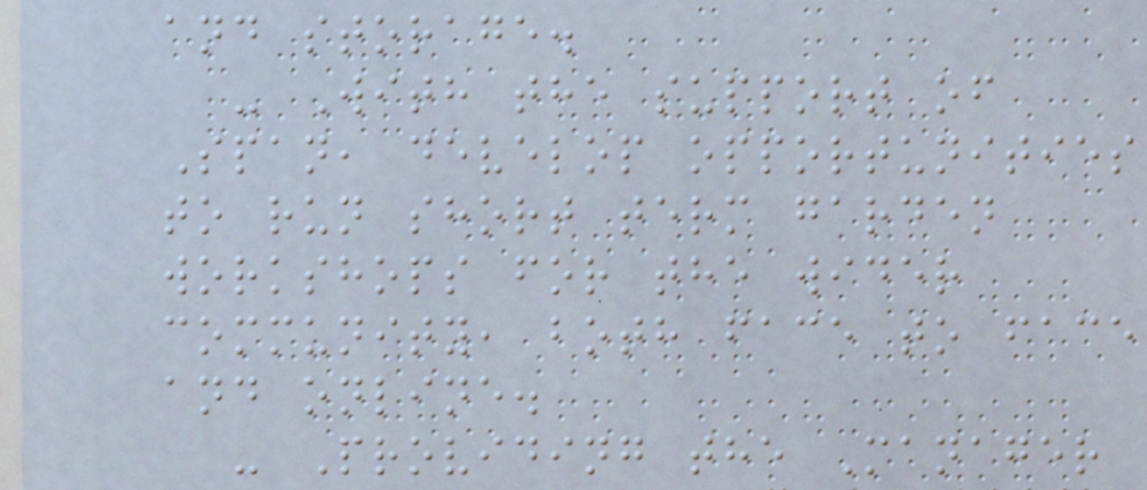and storage.
- With the support of
Span, develop opportunities
to run short term garden
workshops for the wider
community, both face to face
and online.
- Providing the Manager
